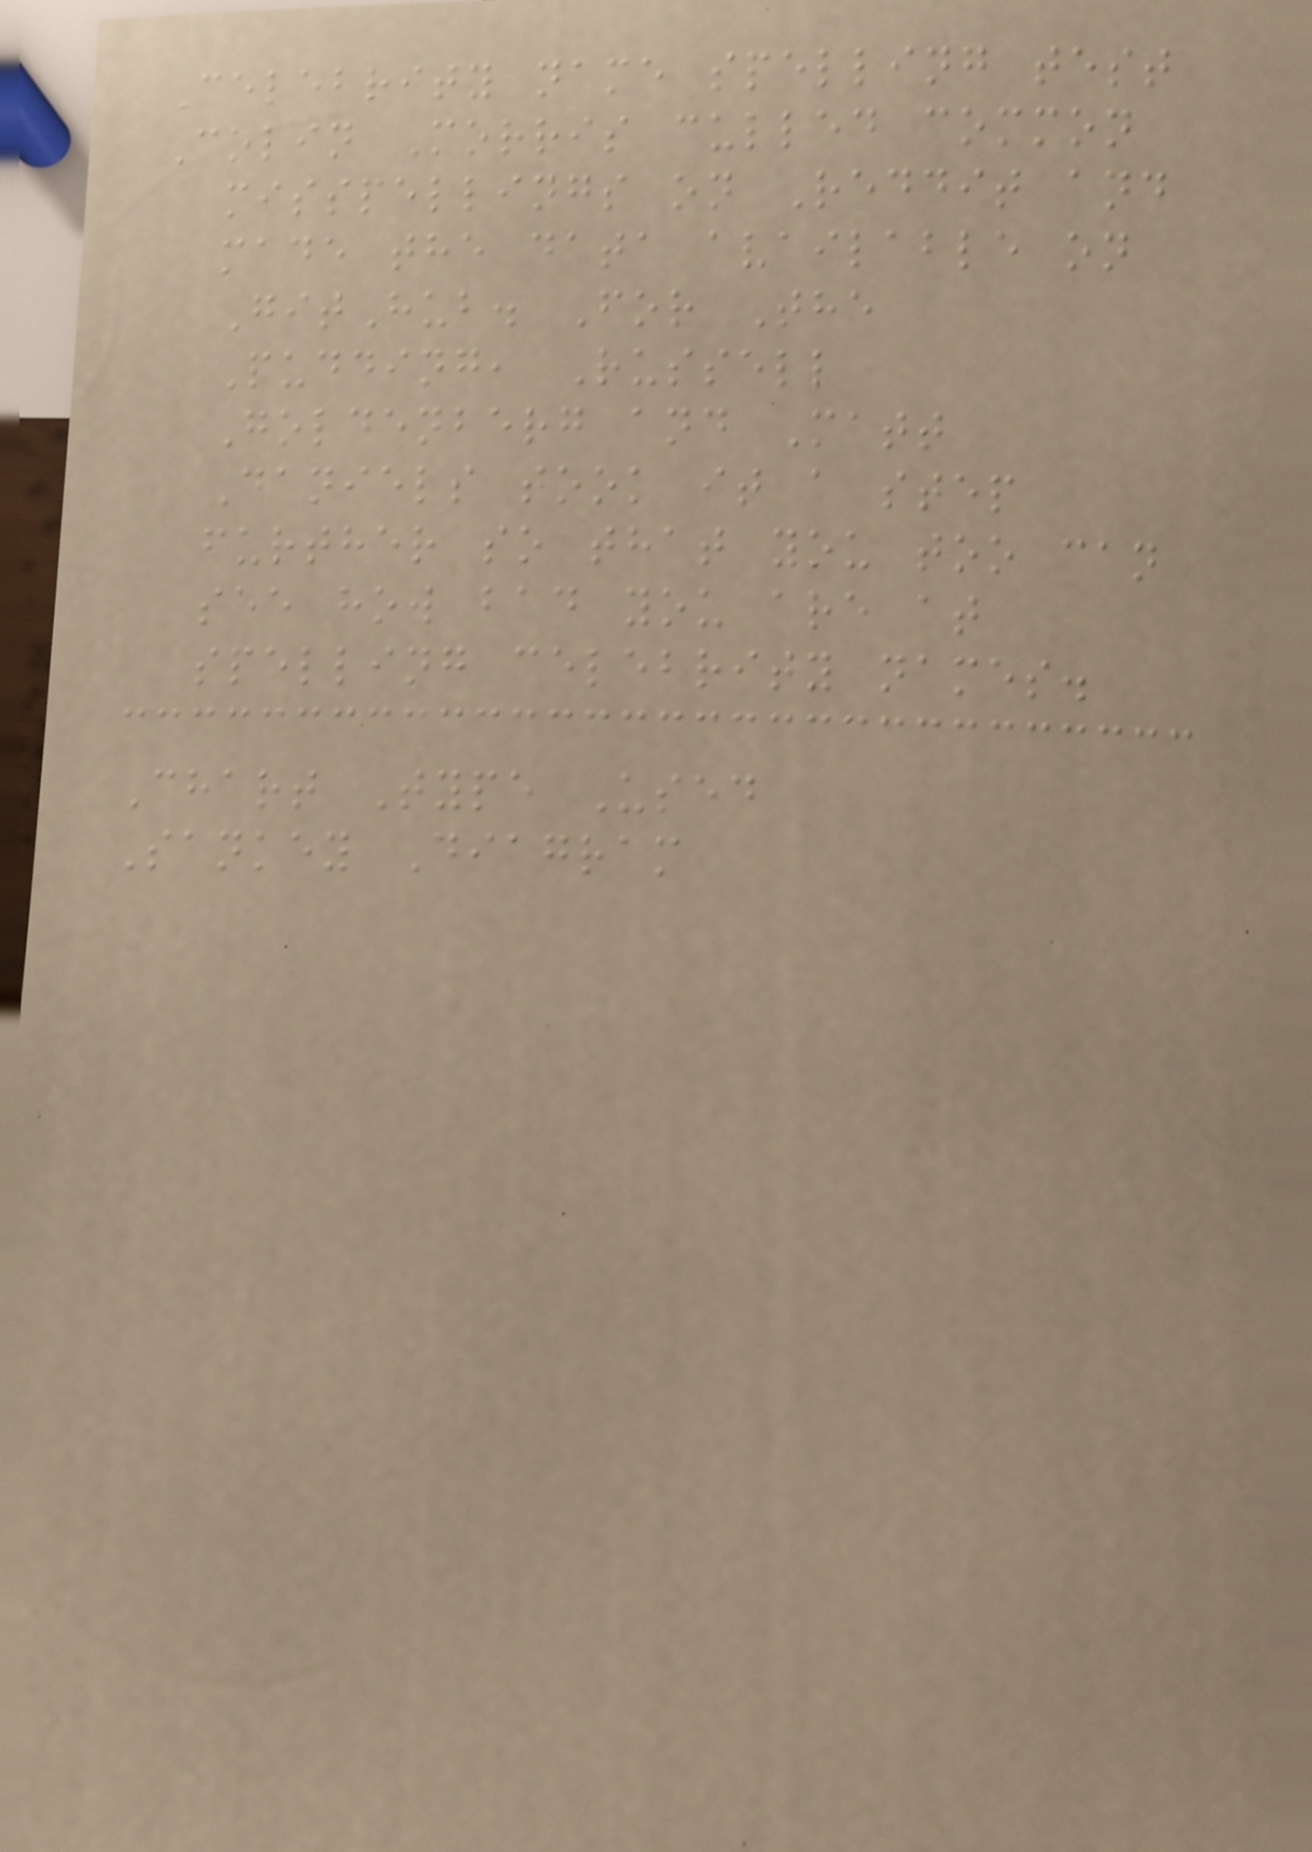Celebrity name spelling test
Colin Morris culled common
misspellings on Reddit and
made the data available on
GitHub. For The
Pudding, Russell
Goldenberg and Matt
Daniels took it a step
further so that you too can
see how bad you are at
spelling celebrity names.
Chart Type Used
Sankey Diagram
